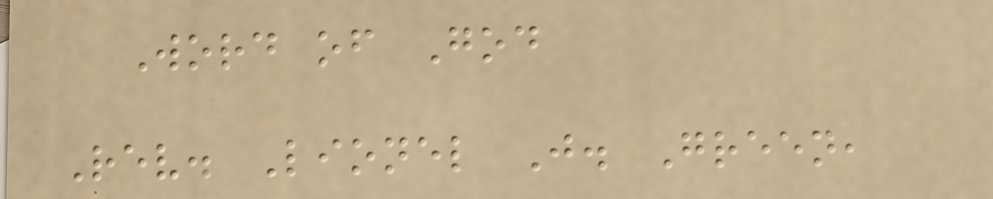Word of God
Rev. Lionel J. Green,
